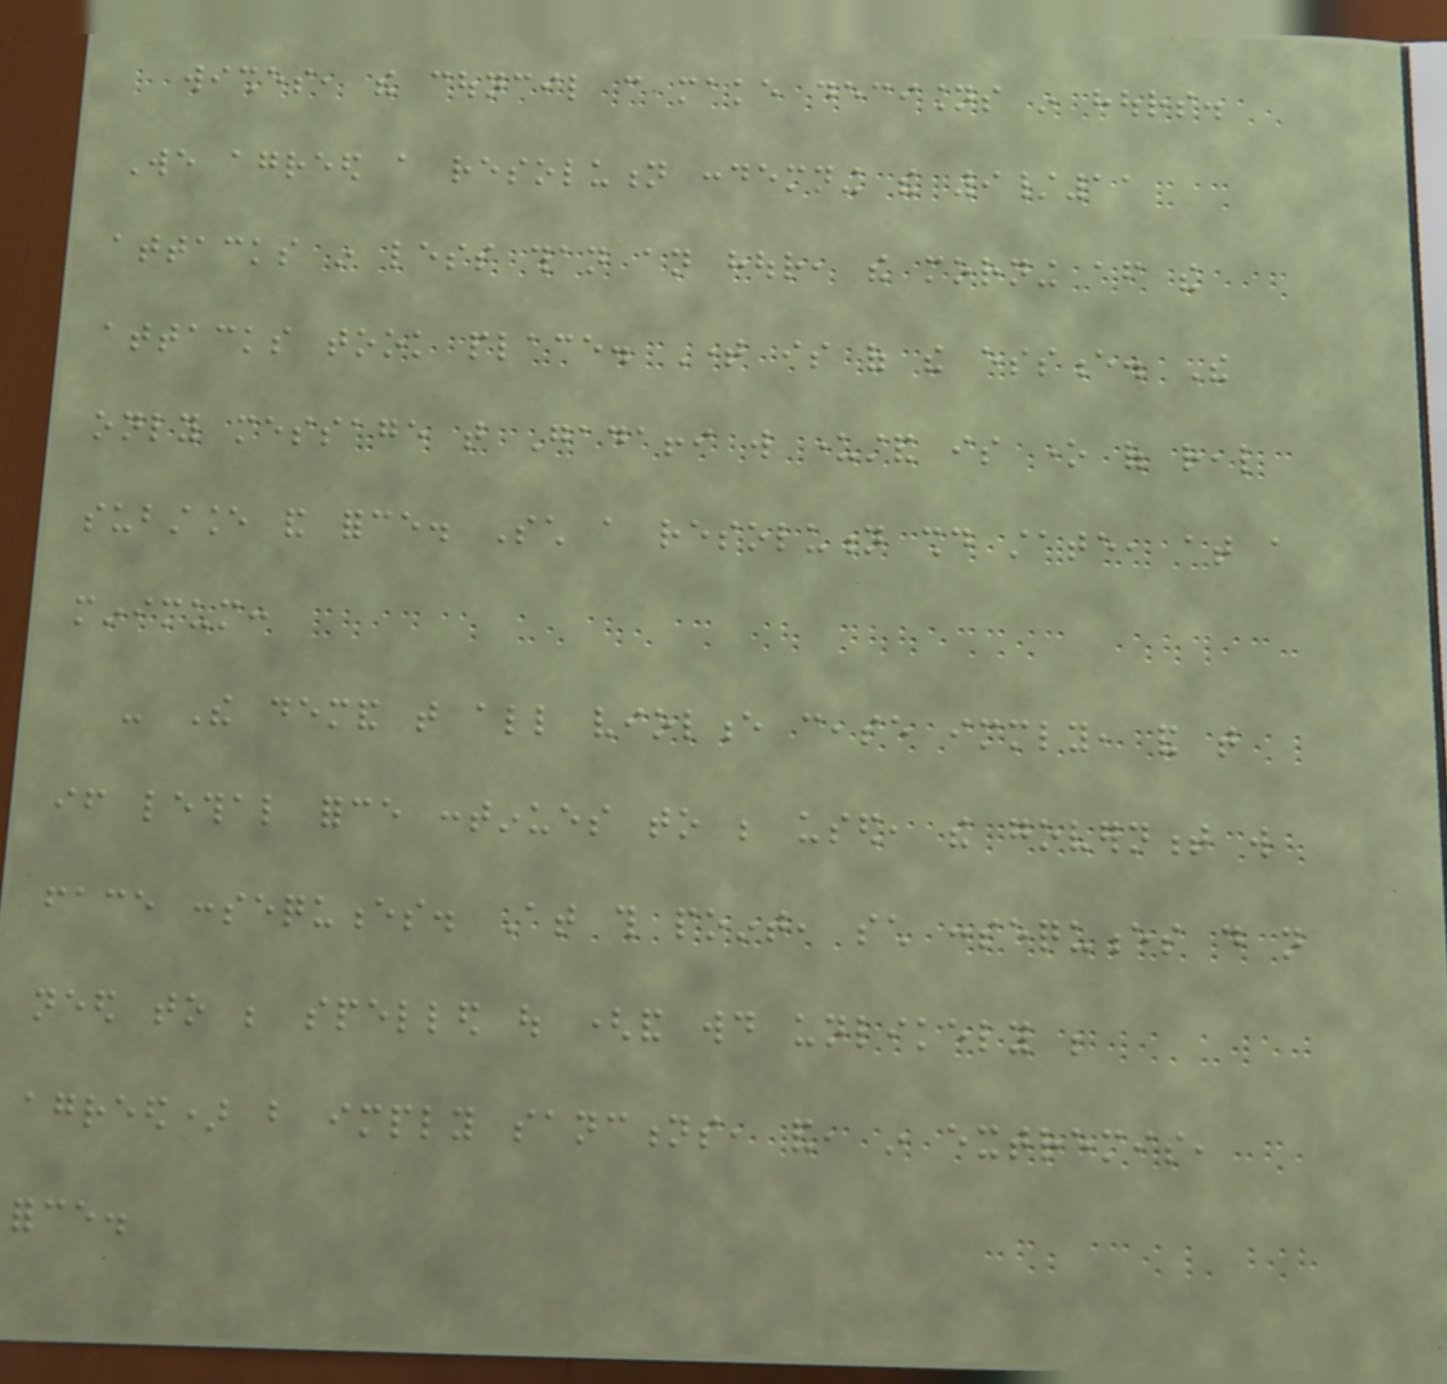wishes, the council can make decisions in hours.
We agreed a resolution condemning the 9/11
attacks in less than an hour, the morning after the
attacks took place. Time is of the essence. The
only message that Gadaffi will understand is one of real
substance and force. Such a resolution should state, at a
minimum:
- The demand that all violence cease immediately, and that
if lethal force continues to be used, the government will
face consequences. At this point, such consequences do not
need to be spelled out (and would unlikely be
agreed) but imply sanctions, and, in extremis,
force.
